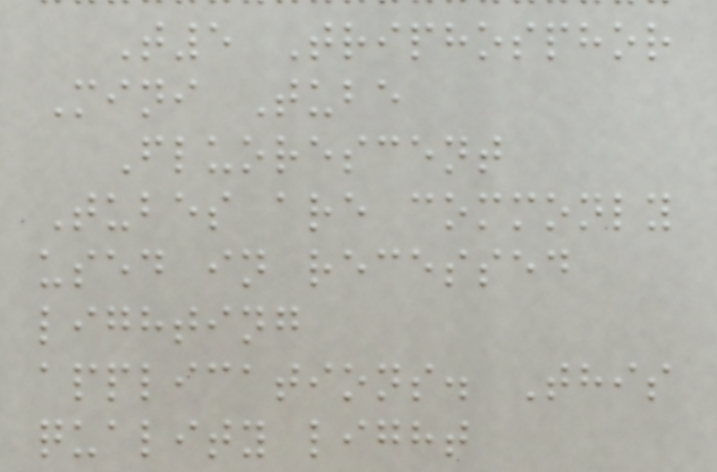T5 Triphosphor
Mini Tube
Fluorescent
Tubes are commonly
used in recessed
lighting
applications. This
quality light
